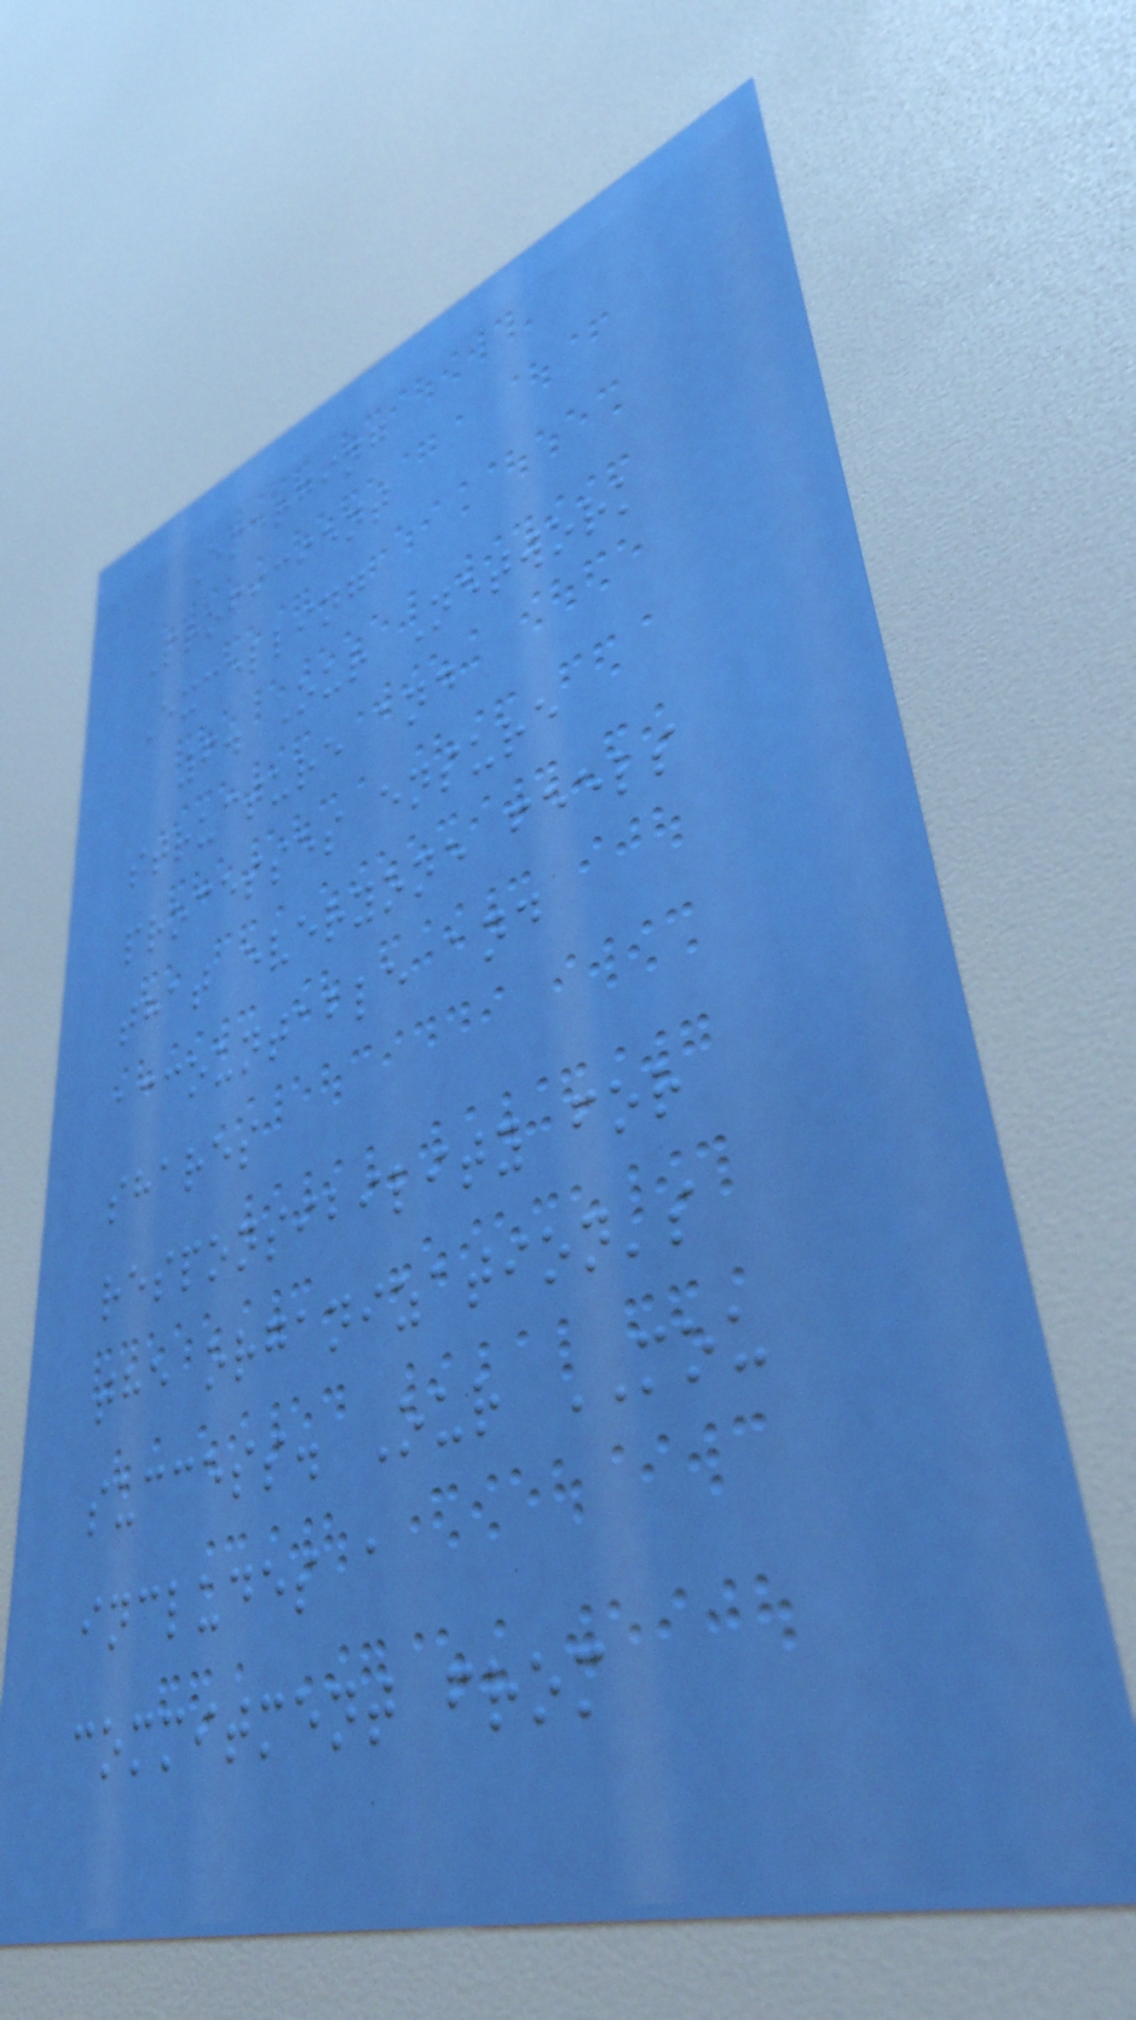Emerging
Proficient
Excelling
6. Our Network
structure and
processes ensure
that everyone feels
accountable and
shares
responsibility for
the organization's
success. Our MOU
includes a
commitment from
